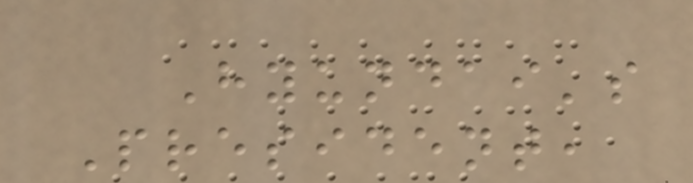Hyundai's
President,
